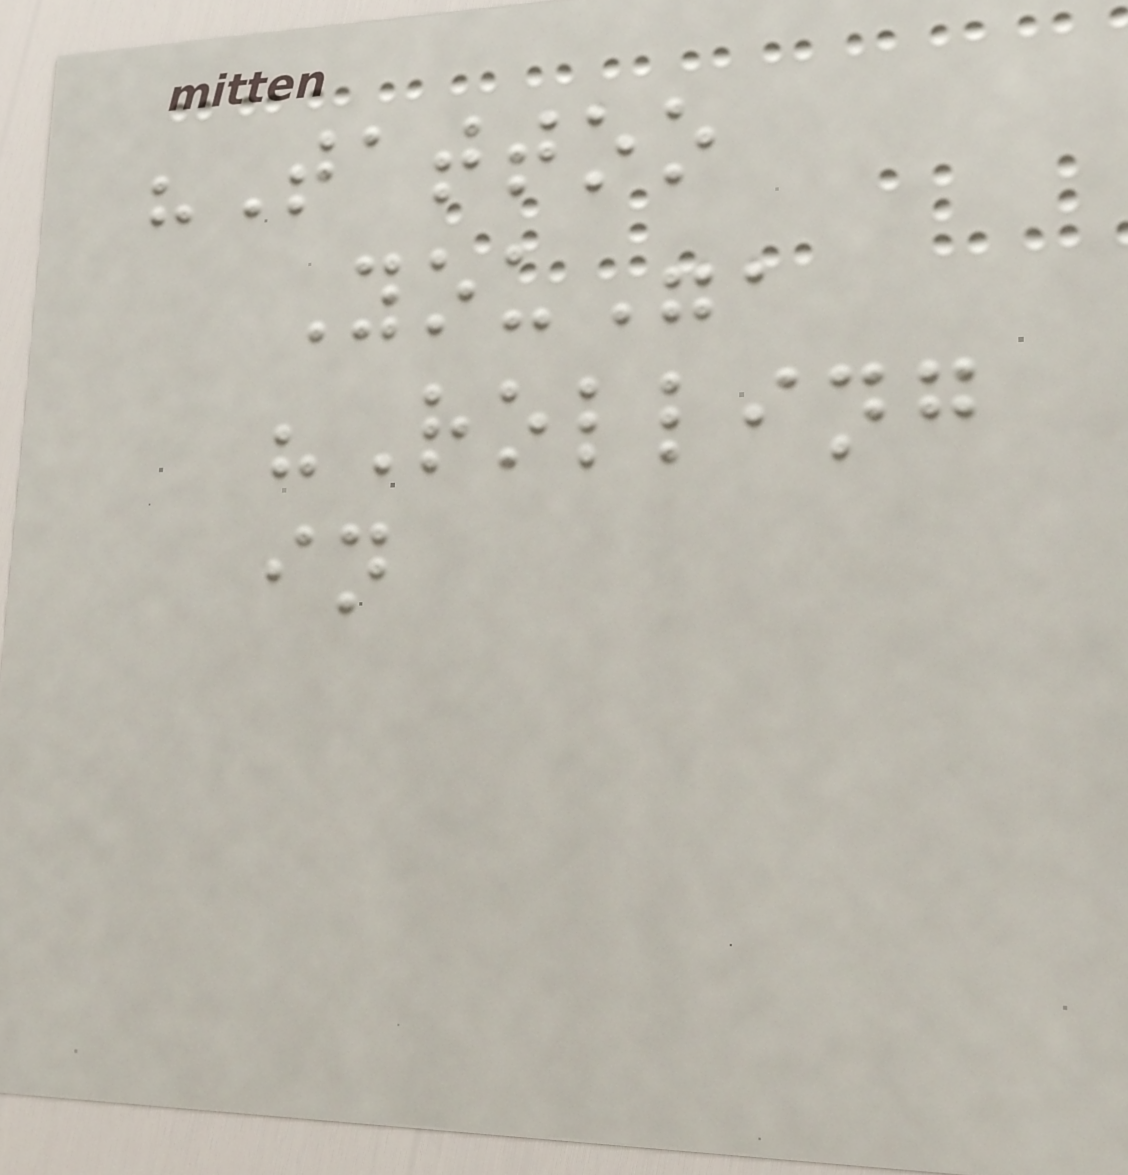"Tattoo
You",
"Rolling
in
